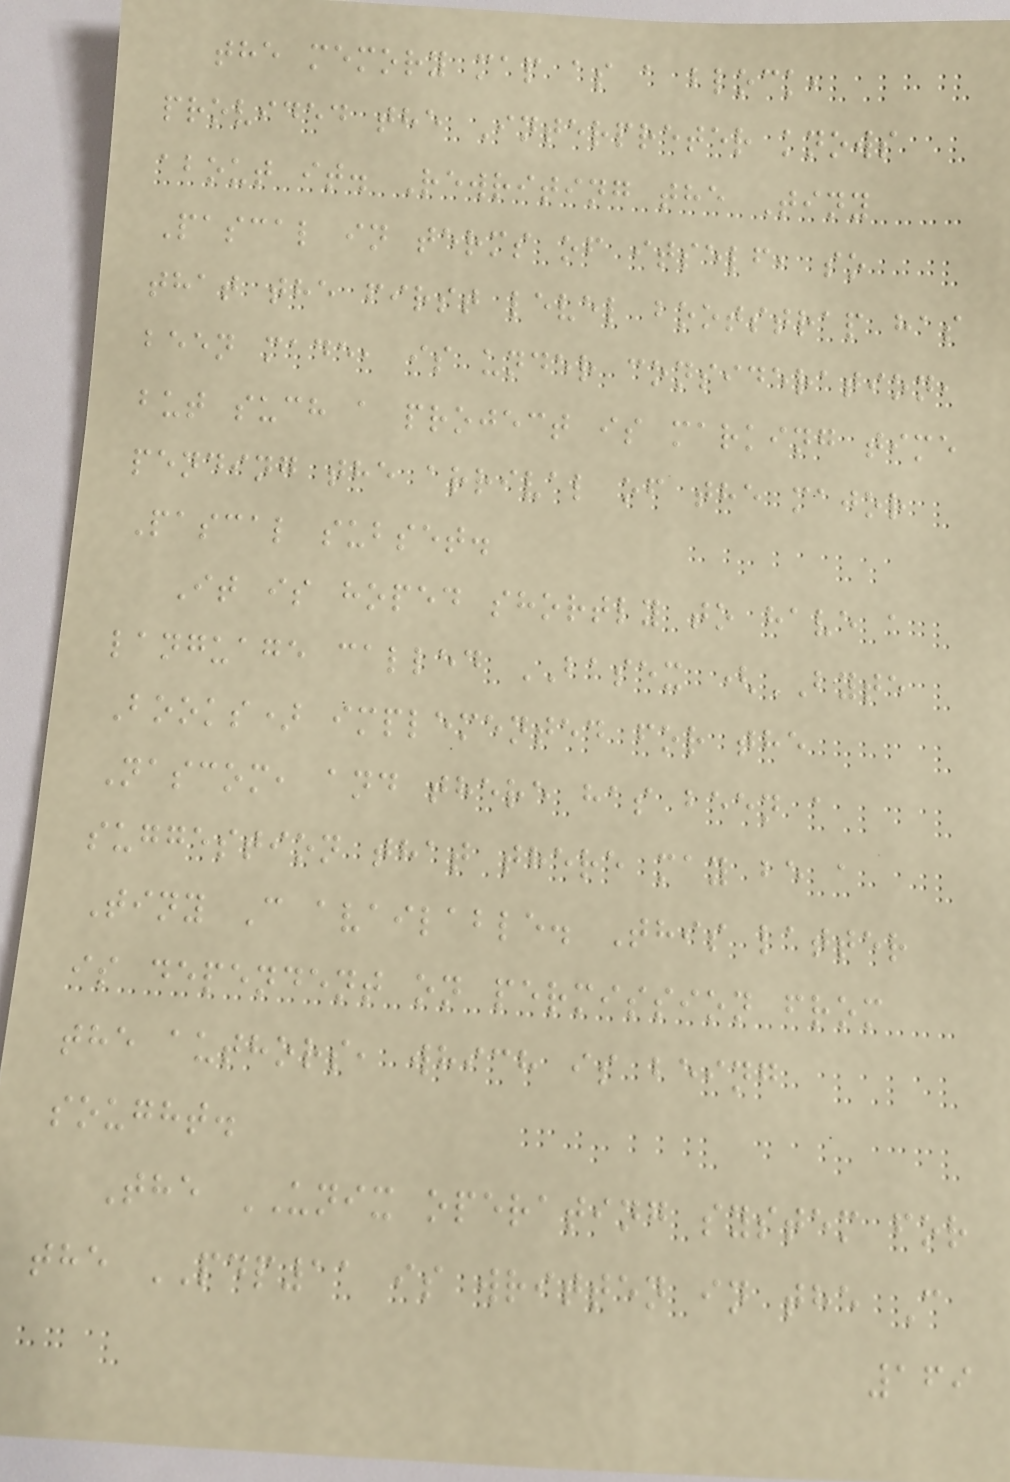the memory map as a block,
provided the Interpreter knows
about it. Rewriting the Tiny
Pascal in terms of itself, so
that the first level bootstrap has
been made, is under consideration,
but such a project is marking time
pending the arrival of the major
Pascal subset.
It is hoped shortly to have a
language called BASEX (BYTE
Books) implemented for the
Nascom, and there has been a
suggestion that there may be a
Tiny C available. This latter
is dependent on permission from
the authors, which is being
sought.
The UNIX operating system for
the PDP11 is written in the C
169
